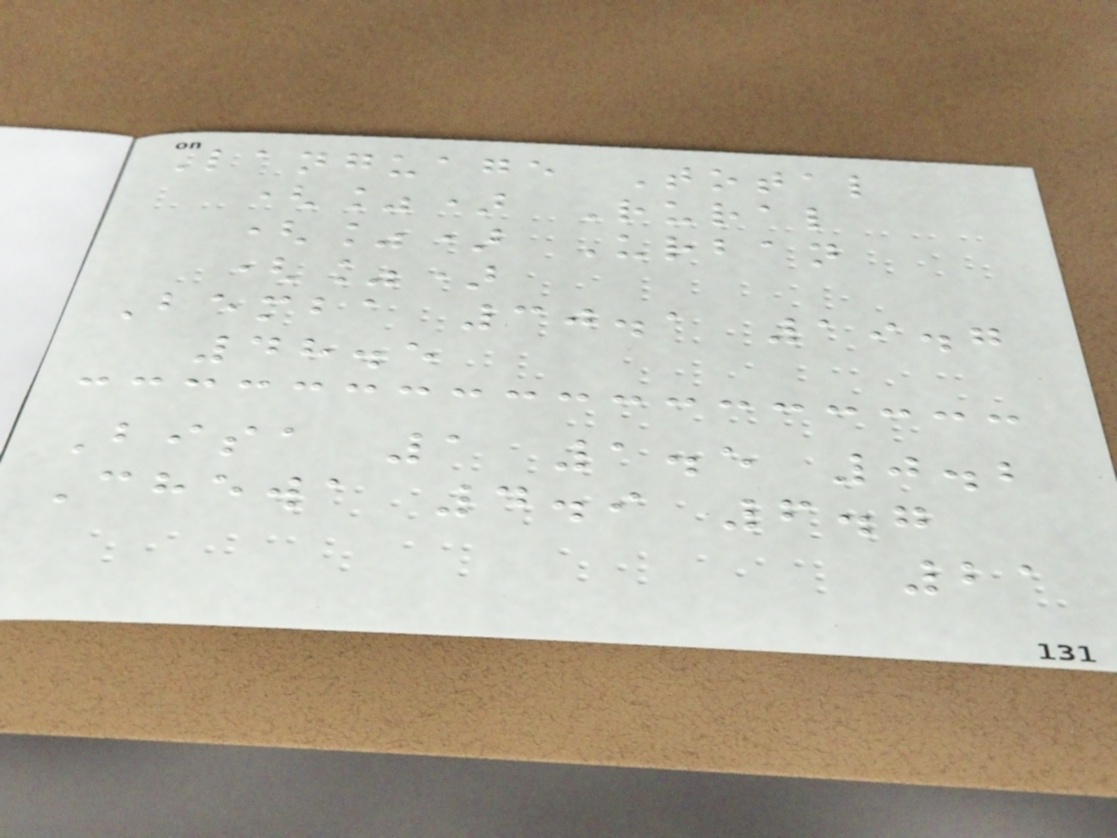Language Total
(%) Rural
(%) Urban
(%)
Bemba 30.1 19.7
48.5
Bisa 1 1.5 0.2
Chewa 4.9 6.7
21
